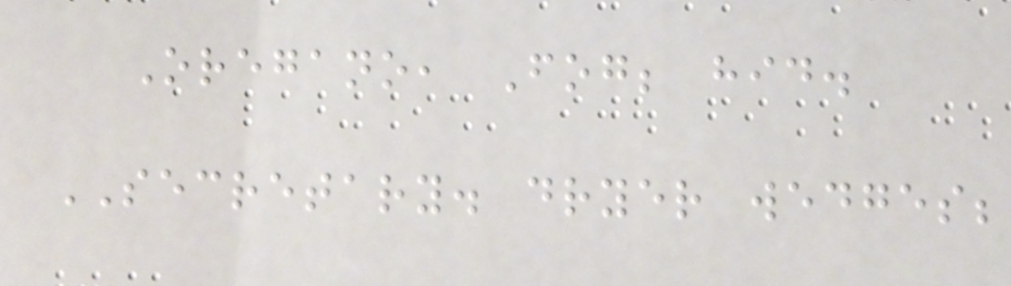Oregano, Fog; hid.
SECRETARY. dryer wedges;
